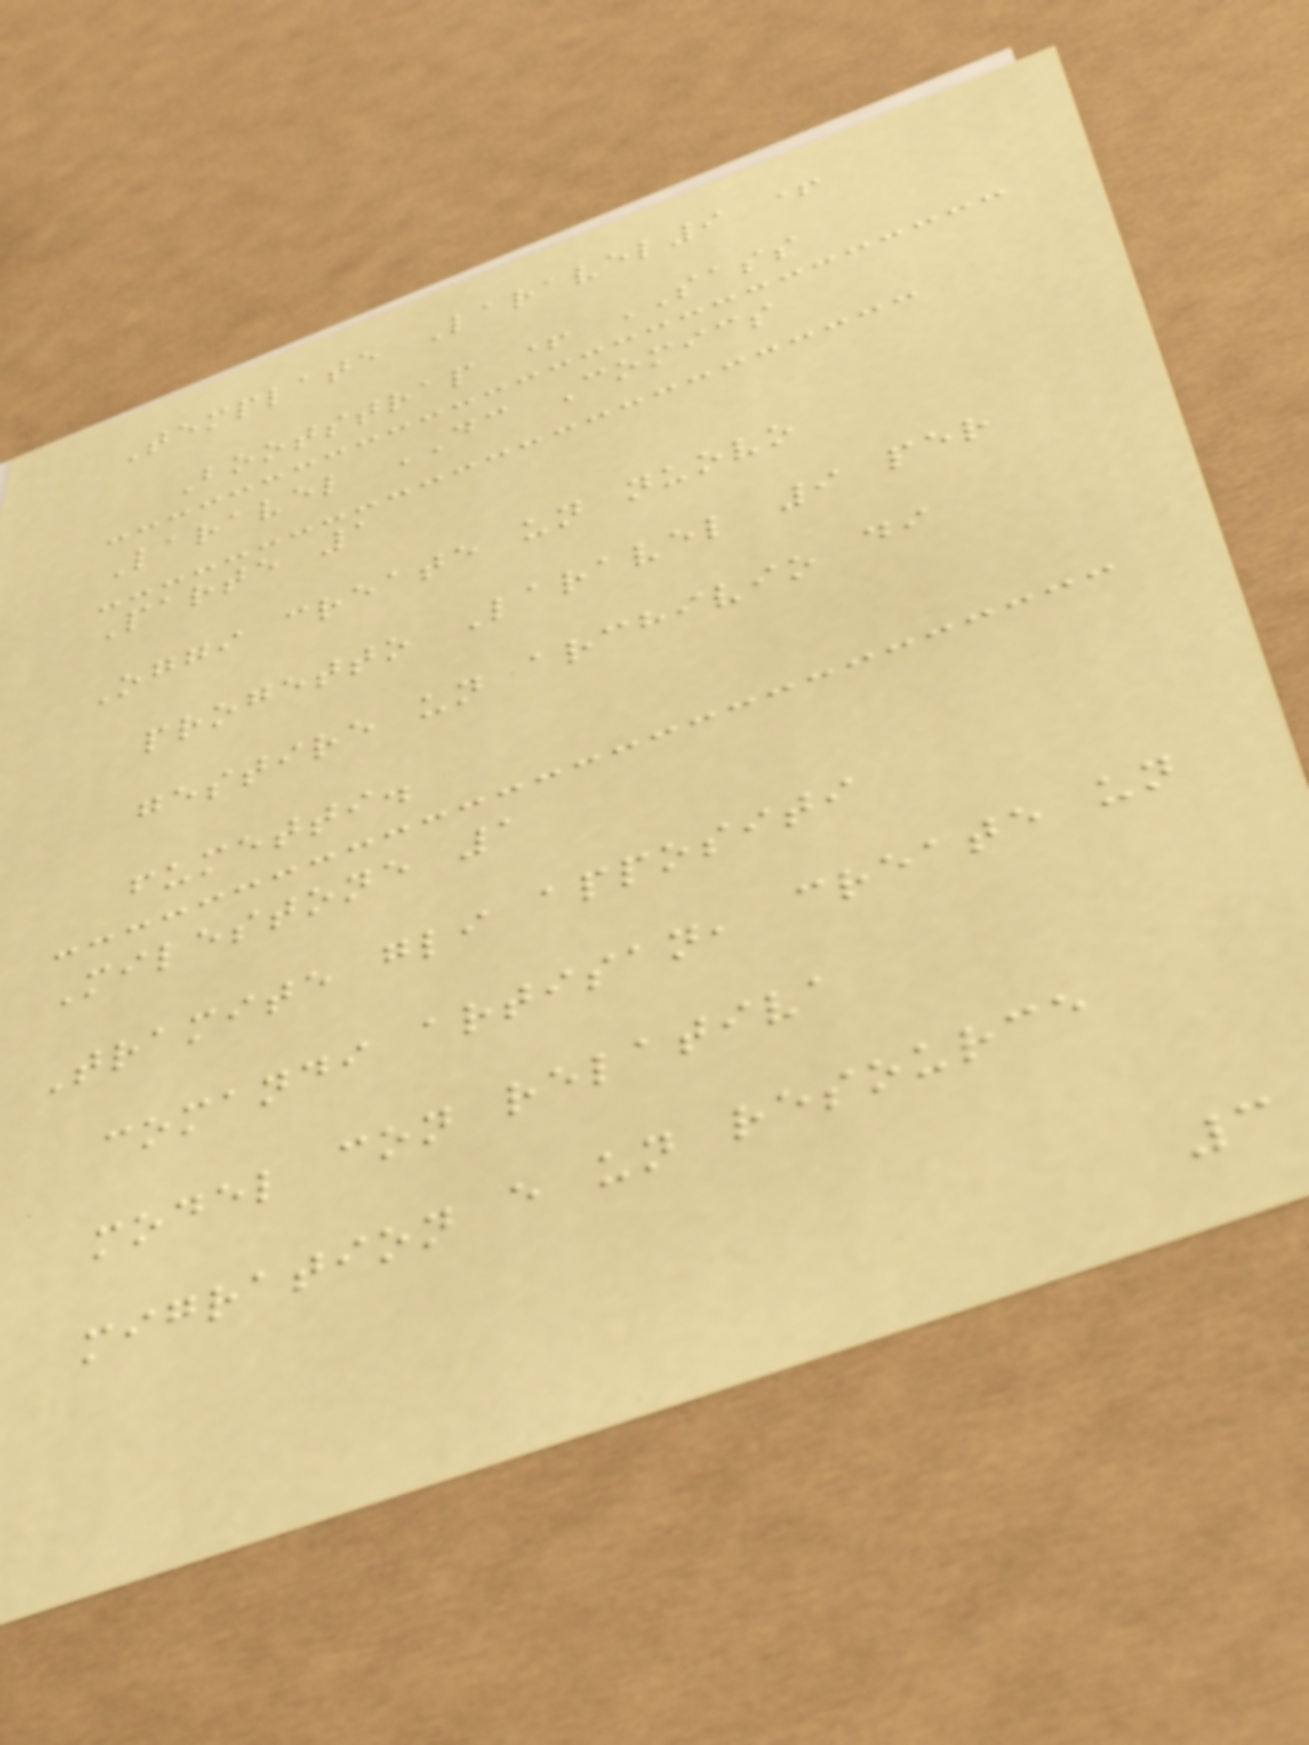Template Laravel9 +
Bootstrap + SASS
Laravel DC Comics
Parte 1
Oggi create un nuovo
progetto Laravel 9 per
gestire un archivio di
fumetti.
Milestone 1
Tramite gli appositi
comandi artisan, create un
model con relativa
migration e un resource
3
